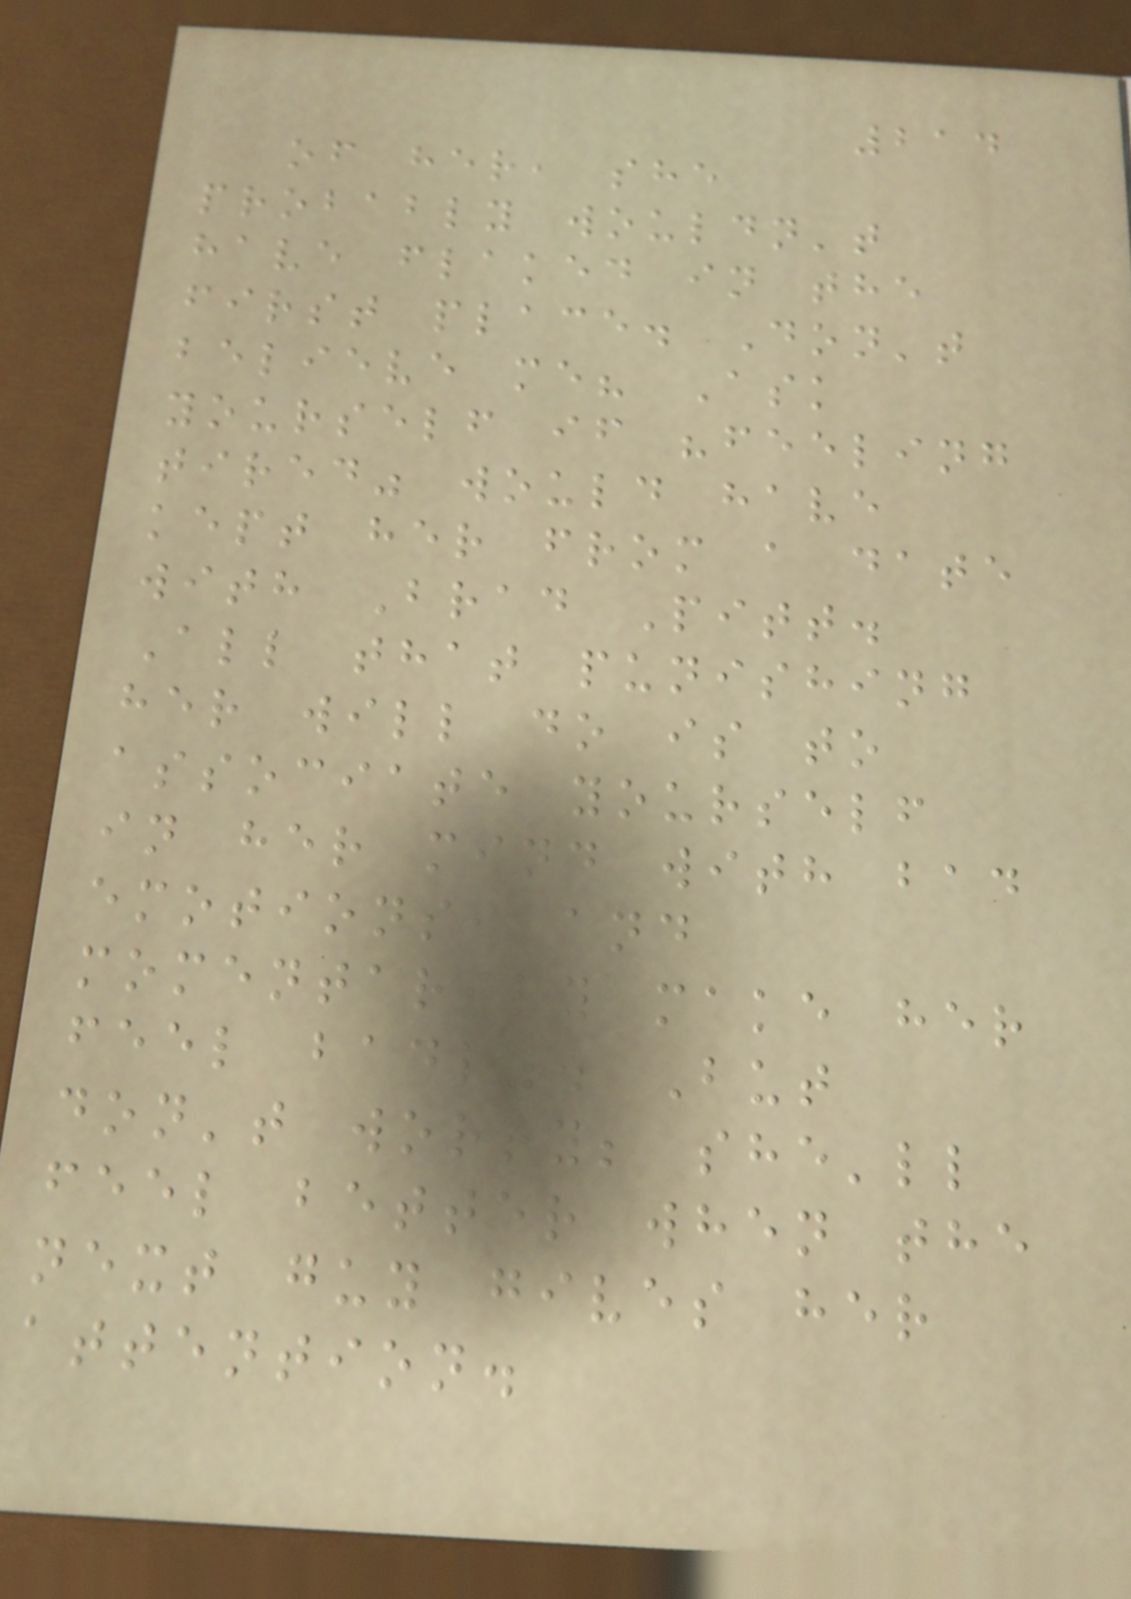214
of her, she
probably wouldn't
have flaked in the
first place. Don't
believe me? Ask
yourself if "feeling
tired" would have
kept her from a date
with Brad Pitt.
All that punishing
her will do is to
associate yourself
in her mind with bad
emotions, and
momentarily make her
feel badly. But
don't worry; she'll
feel better when the
next guy gives her
attention.
